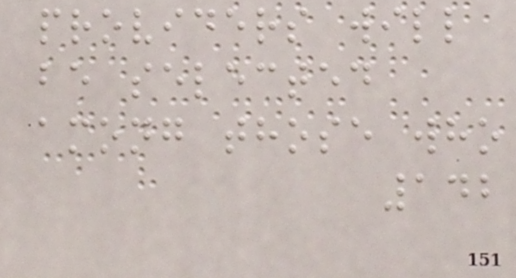providers will
be selected
among those who
142
